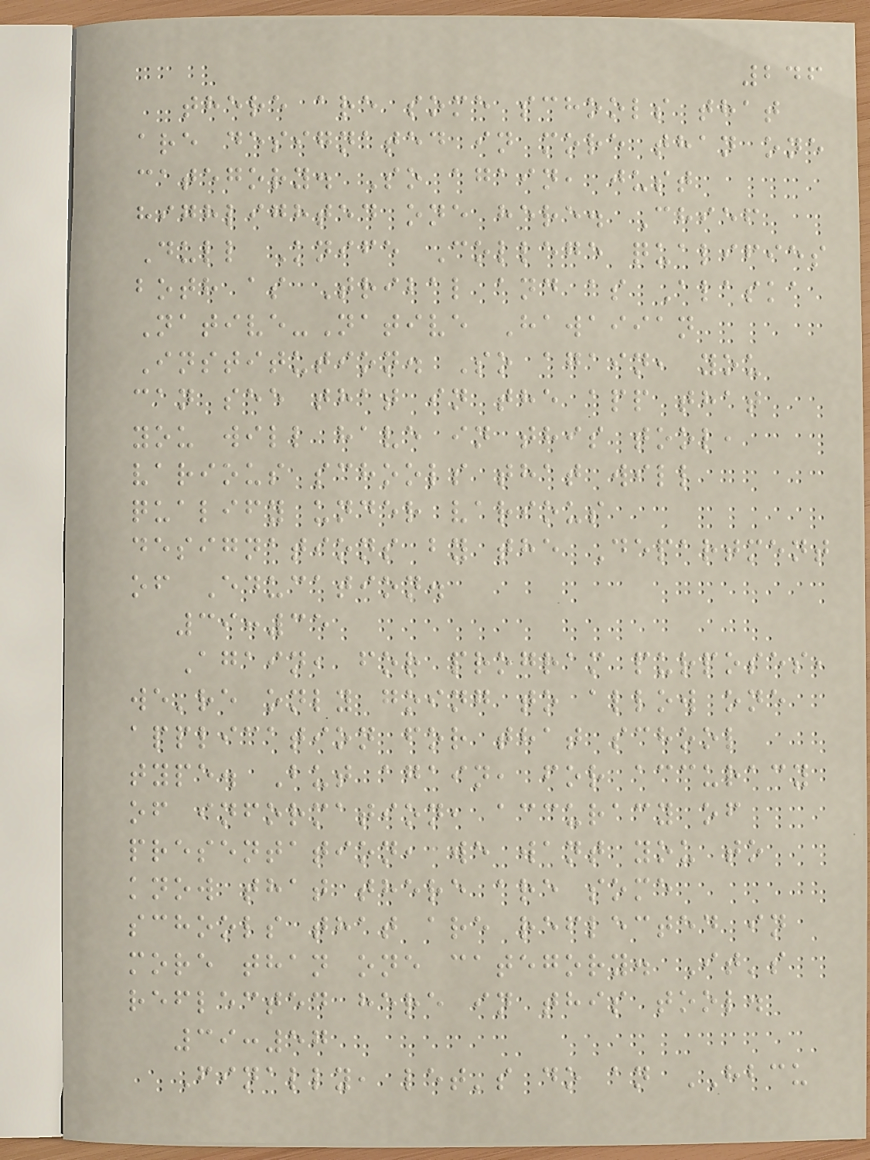246
there are some schools that
are designated in more than one
category. So again, just
highlighted one here. Chief
Dull Knife College qualifies
both as Tribal and as Alaska
Native-Native Hawaiian
Institution. So again, you
can see that in the app that
you will have in this tool,
various schools that will
qualify under various
designations by the Department
of Education.
39:35
Again, for program purposes,
we're only going to allow one
application for that school
type. But again, for accuracy
of information, accuracy of
presentation, we want you to
know that there are some
schools that are reflected in
more than one category. It's
reflected here in this tool.
39:57
Finally, let's do an HBCU
